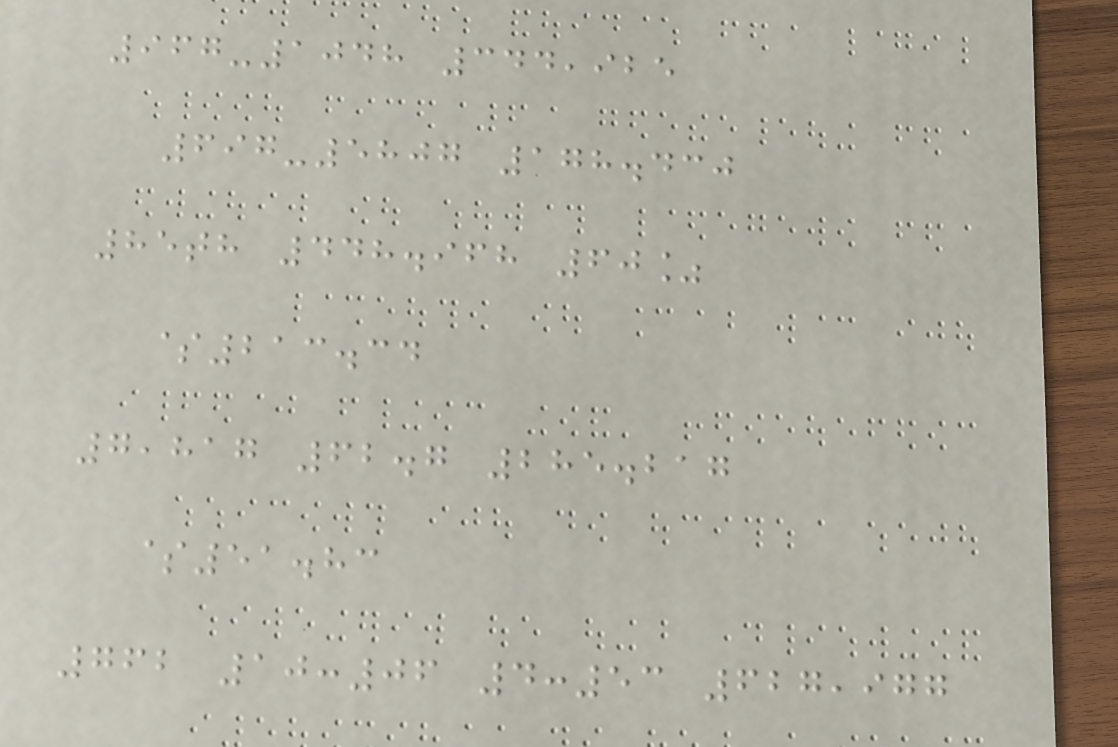967-1048 344,925
697-5807 178.430
85th 448.968 60%
$213.34
7,817 62.7 285.217
$51.83
762 10:06 4:53 627,977
